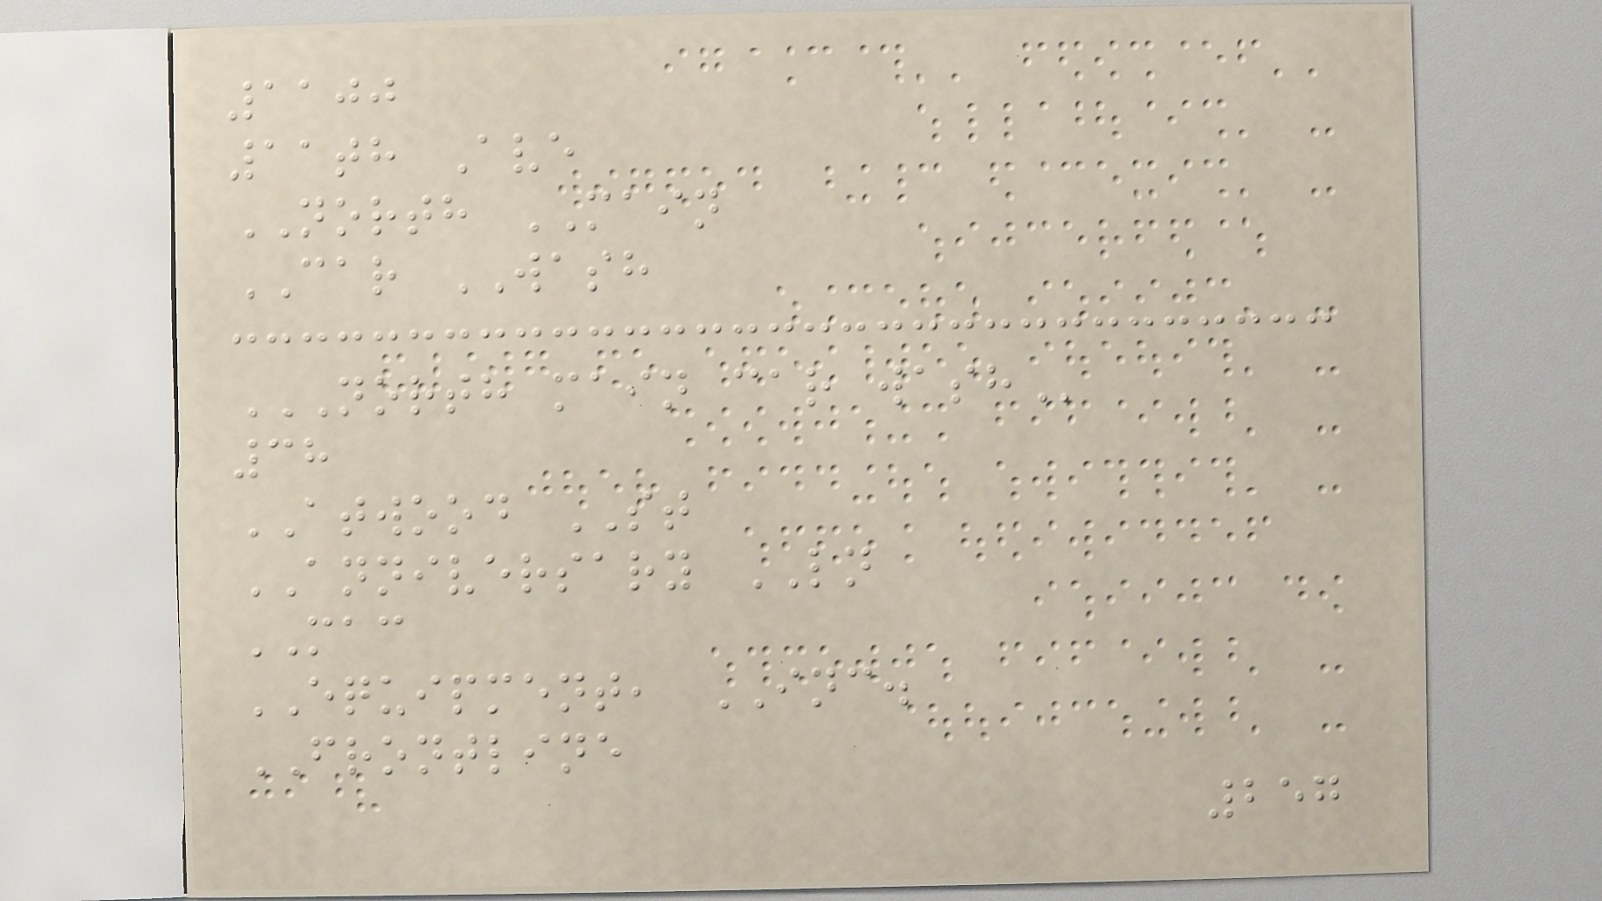1100
11th Ave
NORTH MAIN
CAR WASH
NORTH MAIN CAR WASH
38
ATWOOD ST
ANNIVERSARY LN
MAC
EQUIPMENT, INC.
FRONTLINE
257
